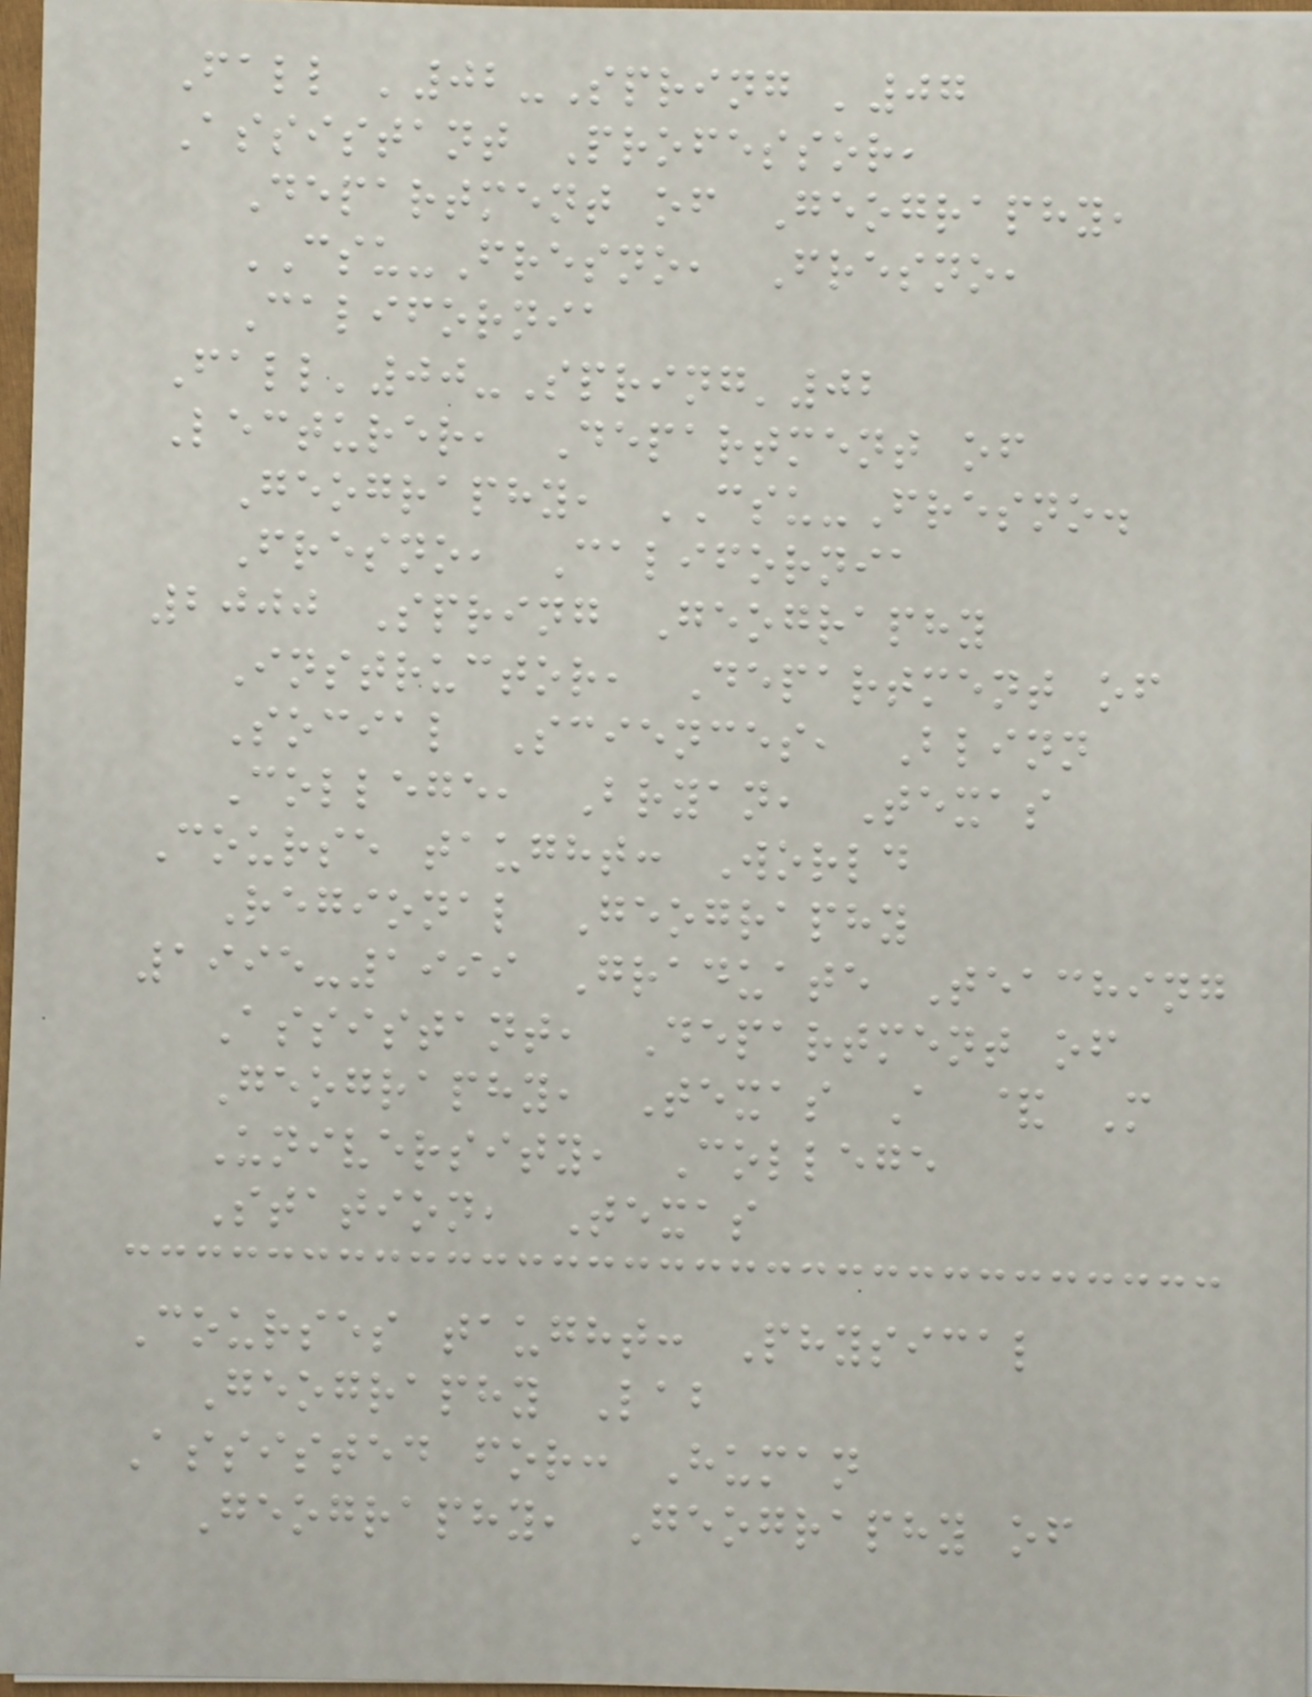Fall '02-Spring '07
Assistant Professor,
Department of Geography,
CSU-Fresno, Fresno,
California
Fall'00-Spring'02
Lecturer, Department of
Geography, CSU-Fresno.
Fresno, California
2000 Spring Geography
Instructor, Department of
Social Sciences, Blinn
College, Bryan, Texas
Course taught: World
Regional Geography
1995-1999 Graduate Teaching
Assistant, Department of
Geography, Texas A & M
University, College
Station, Texas
Courses taught: Physical
Geography Lab
Assisted for: Human
Geography, Geography of
